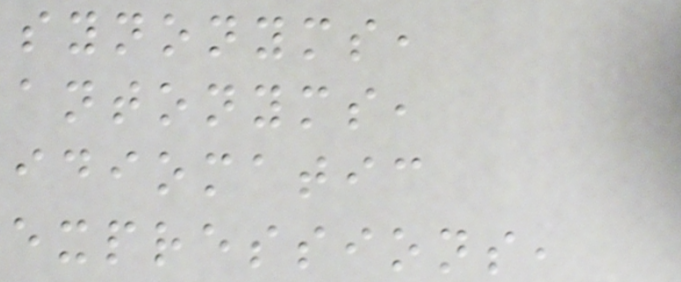synonyms,
antonyms,
idiomatic
expressions,
